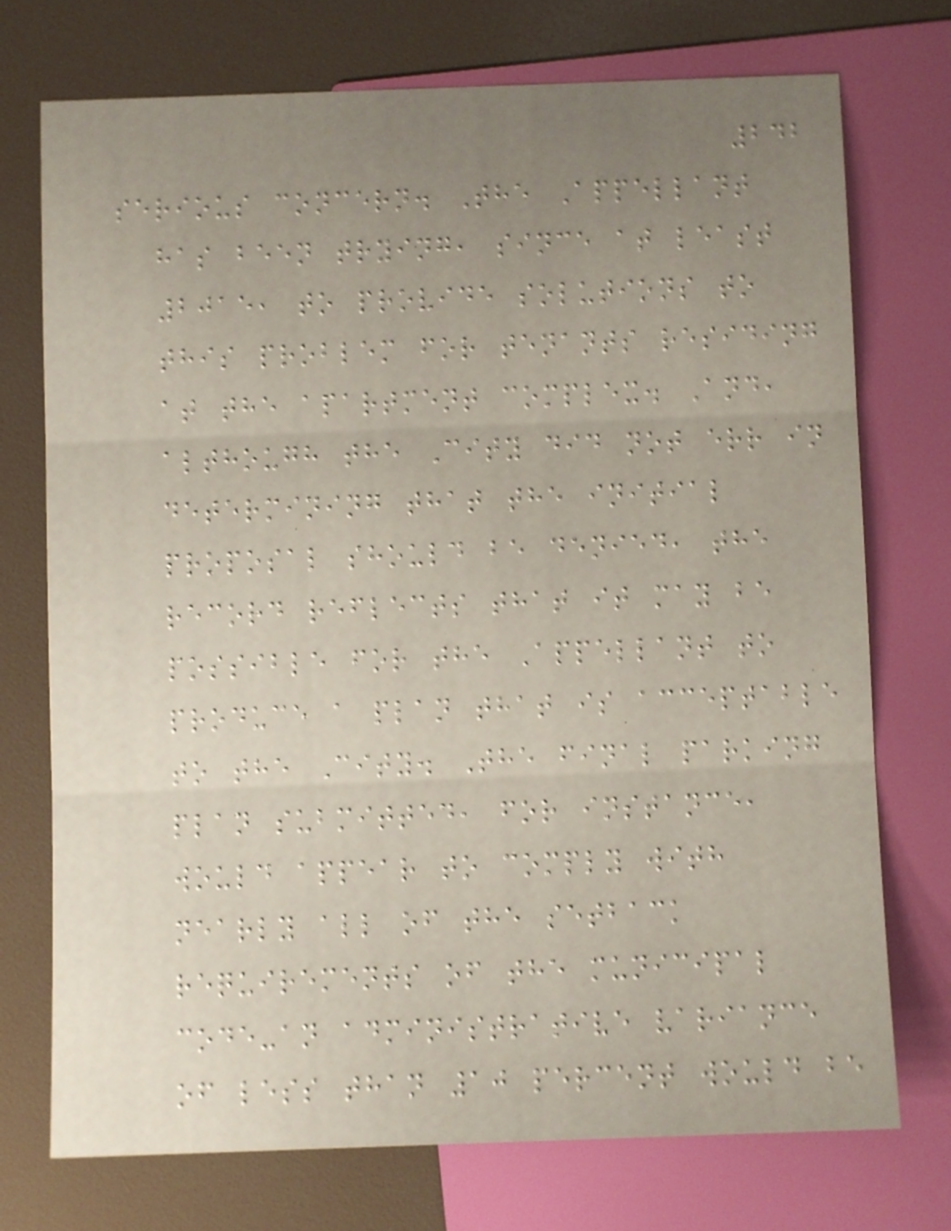242
serious concern. The Appellant
has been trying, since at least
2015, to provide solutions to
this problem for tenants residing
at the apartment complex. And,
although the City did not err in
determining that the initial
proposal should be denied, the
record reflects that it may be
possible for the Appellant to
produce a plan that is acceptable
to the City. The final parking
plan submitted, for instance,
would appear to comply with
nearly all of the setback
requirements of the municipal
code-an administrative variance
of less than 10 percent would be
